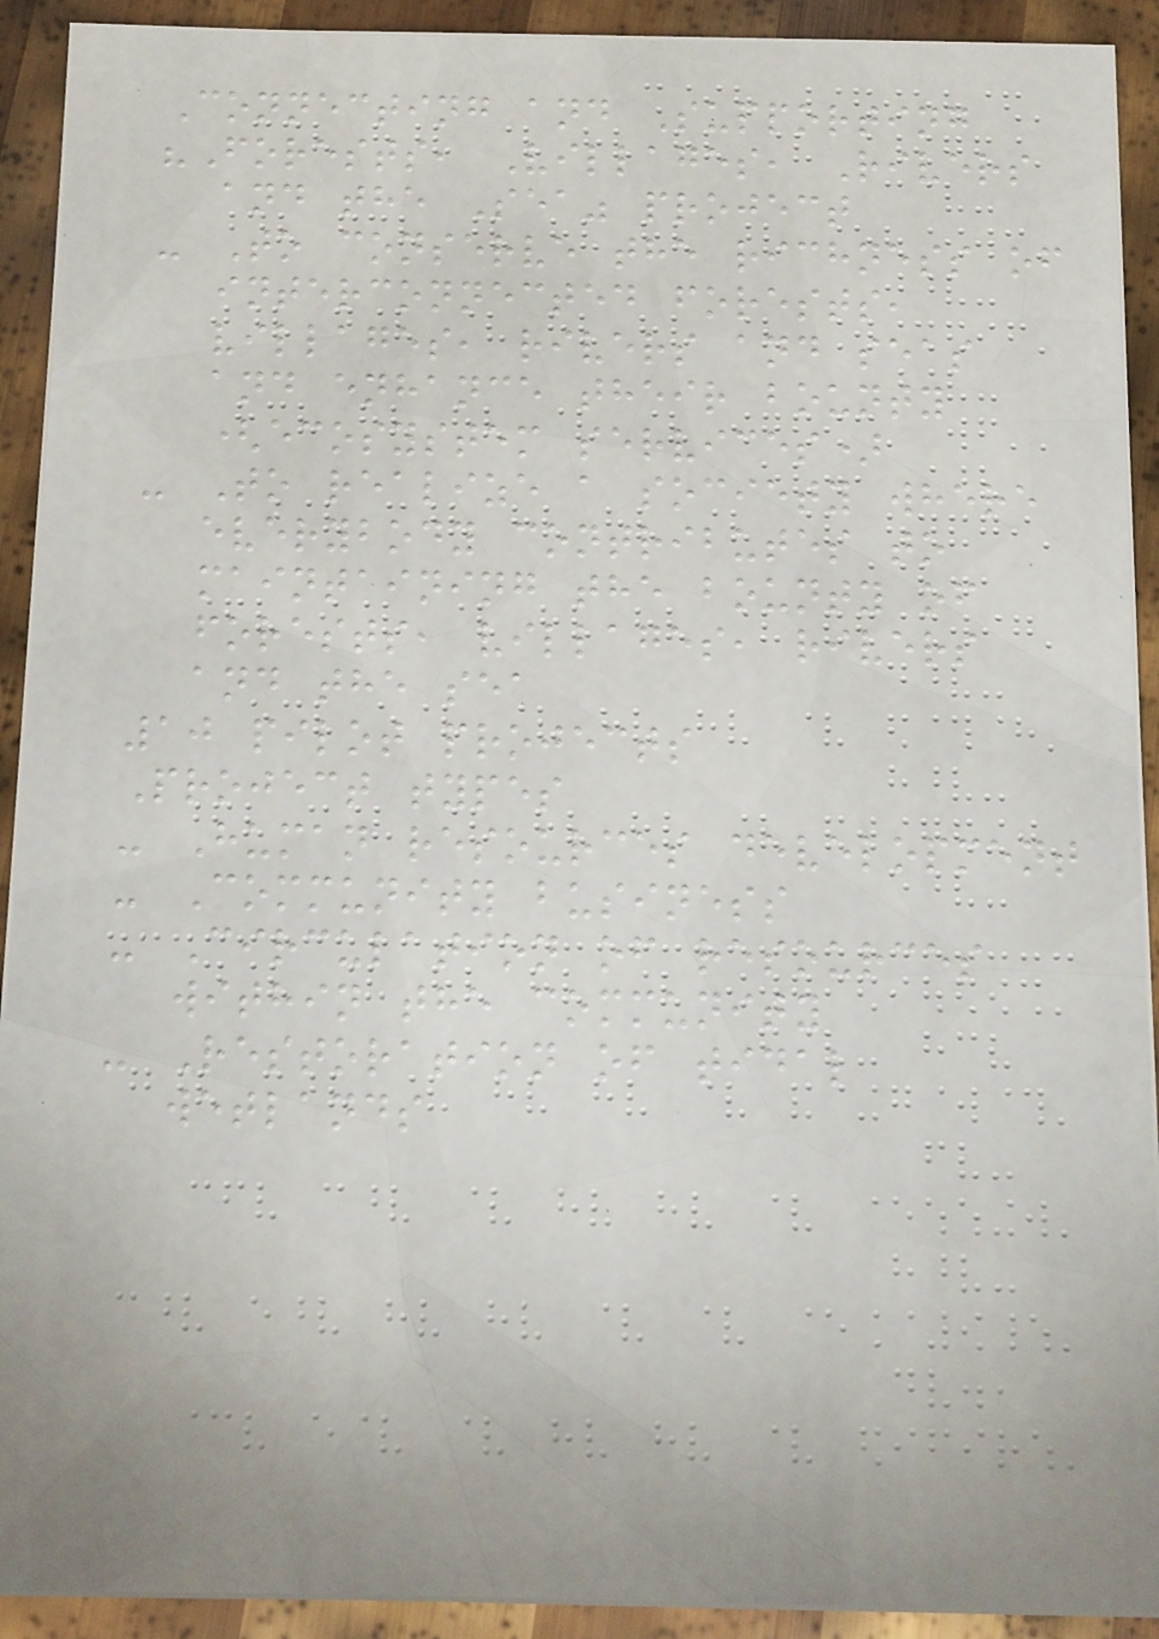Connecting and Supporting
"Forests, Villages, Rivers
and the Sea" project
- To conserve the richness of
interconnected forests,
villages, rivers and seas
and enhance their bounty
(ecosystem services)
- To realize a society where
everybody contributes to
maintaining the bounty of
forests, villages, rivers
and the sea
10 pilot projects
Project types
- Human resources development
- Community business
- Circulation of resources
within the community
- Restoration of tidal
wetlands
